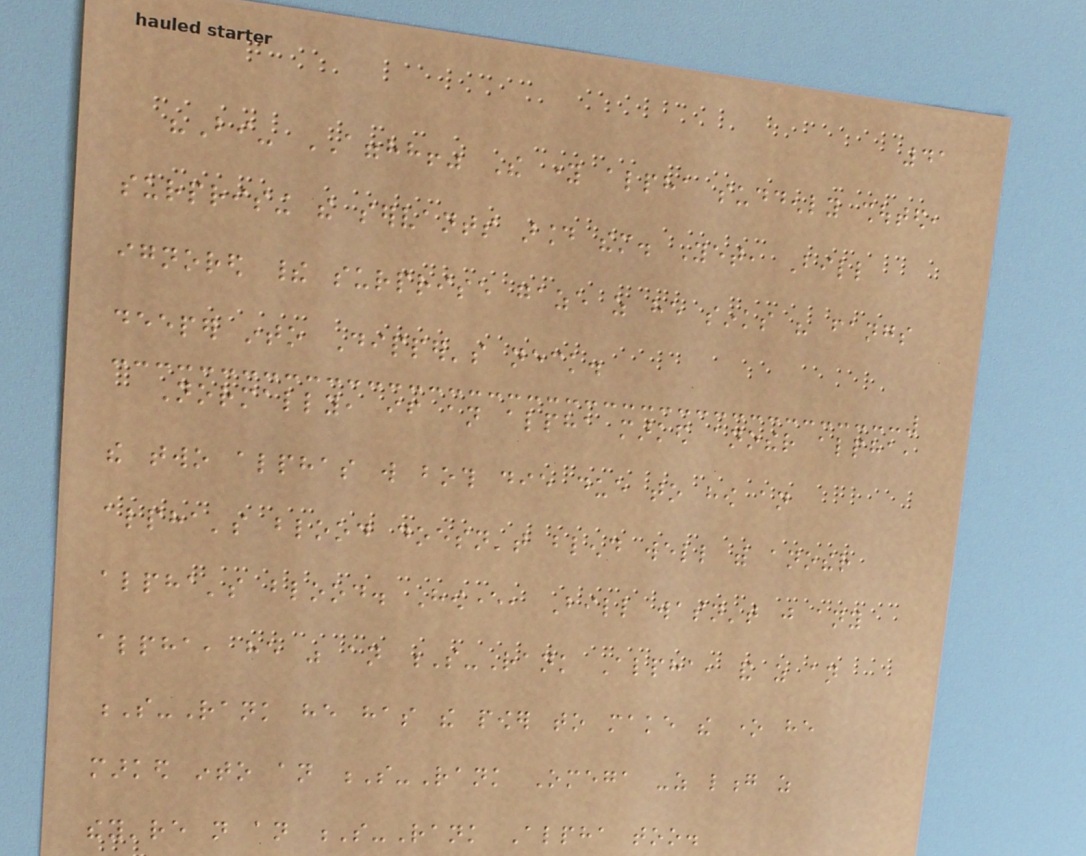41
"Bi- AGGHH!" The young alpha suddenly shouted,
surprising the servants around them. Yet, Bill
ignored their surprise gaze as he sinks his fangs
deeper into Dipper's neck.
Normally, if an alpha marked another alpha,
the two alphas will both die due to how an
alpha's blood doesn't blend well with another
alpha's blood. However, Bill wasn't just any
alpha, he was an S-Rank Alpha, and as an
S-Rank he has the power to make the one he
marked into an S-Rank Omega -as long as
they're not an S-Rank Alpha too.
